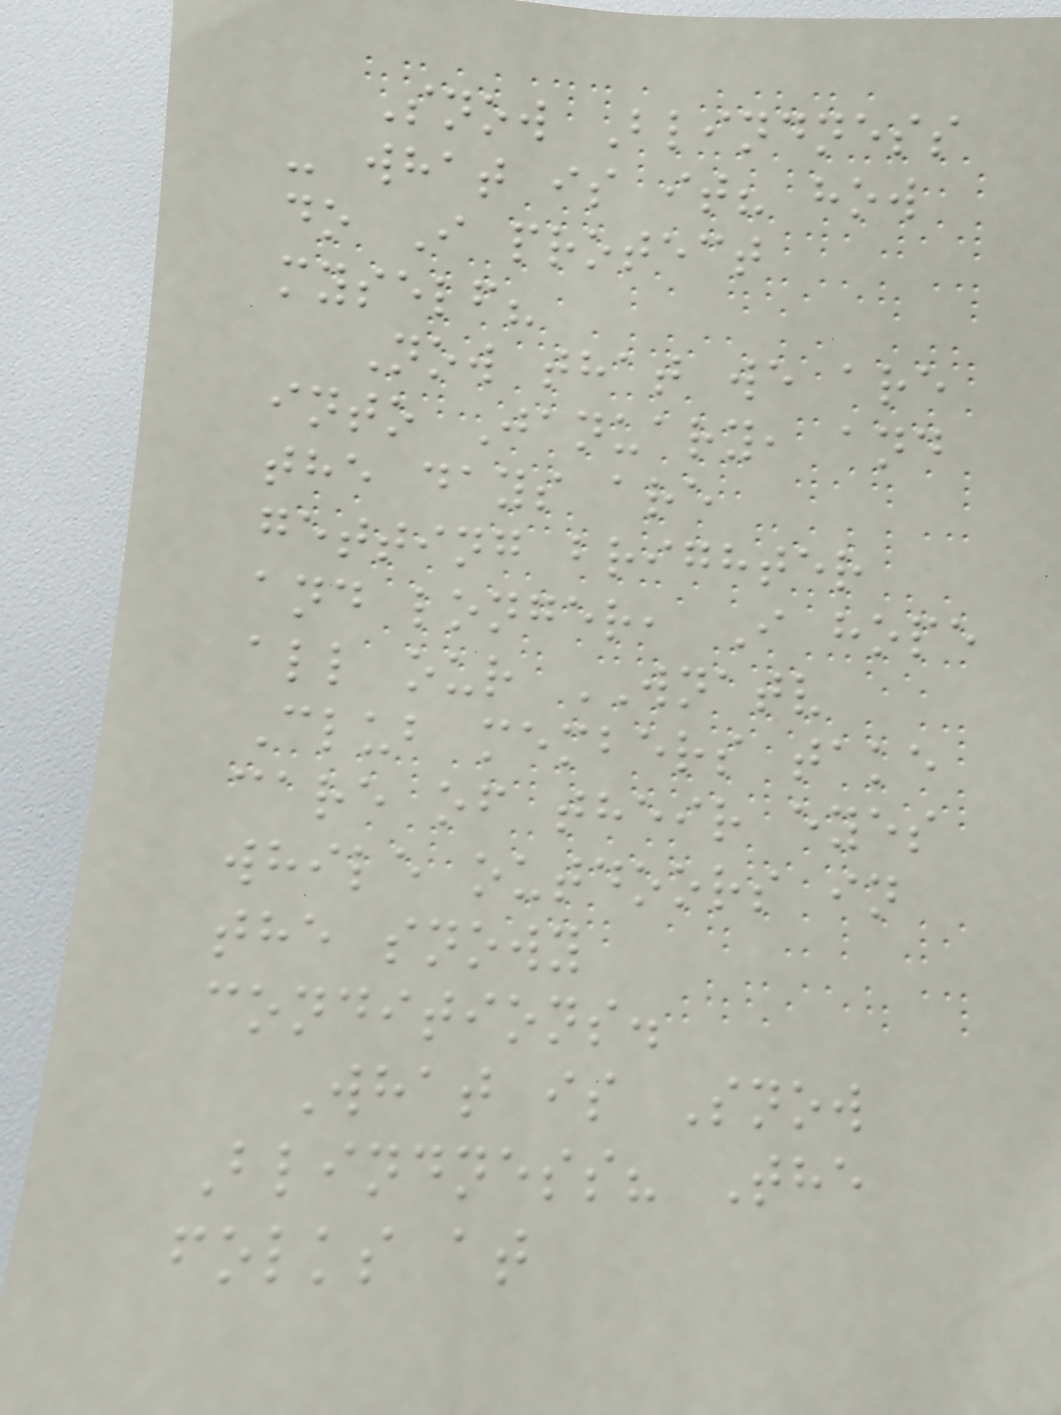Snow Blindness
- what is it? how
do I protect
myself?
Now that we are
into January, and
the days are
getting brighter
and longer, I hope
all our WNATV
Club members take
care of their eyes
while outdoors in
the snowy
conditions.
What is Snow
Blindness? The
folks at
